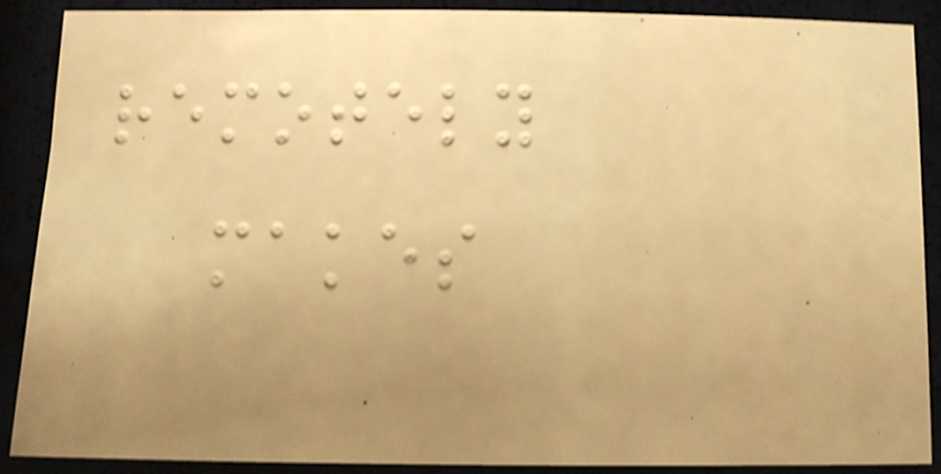remotely
makes
